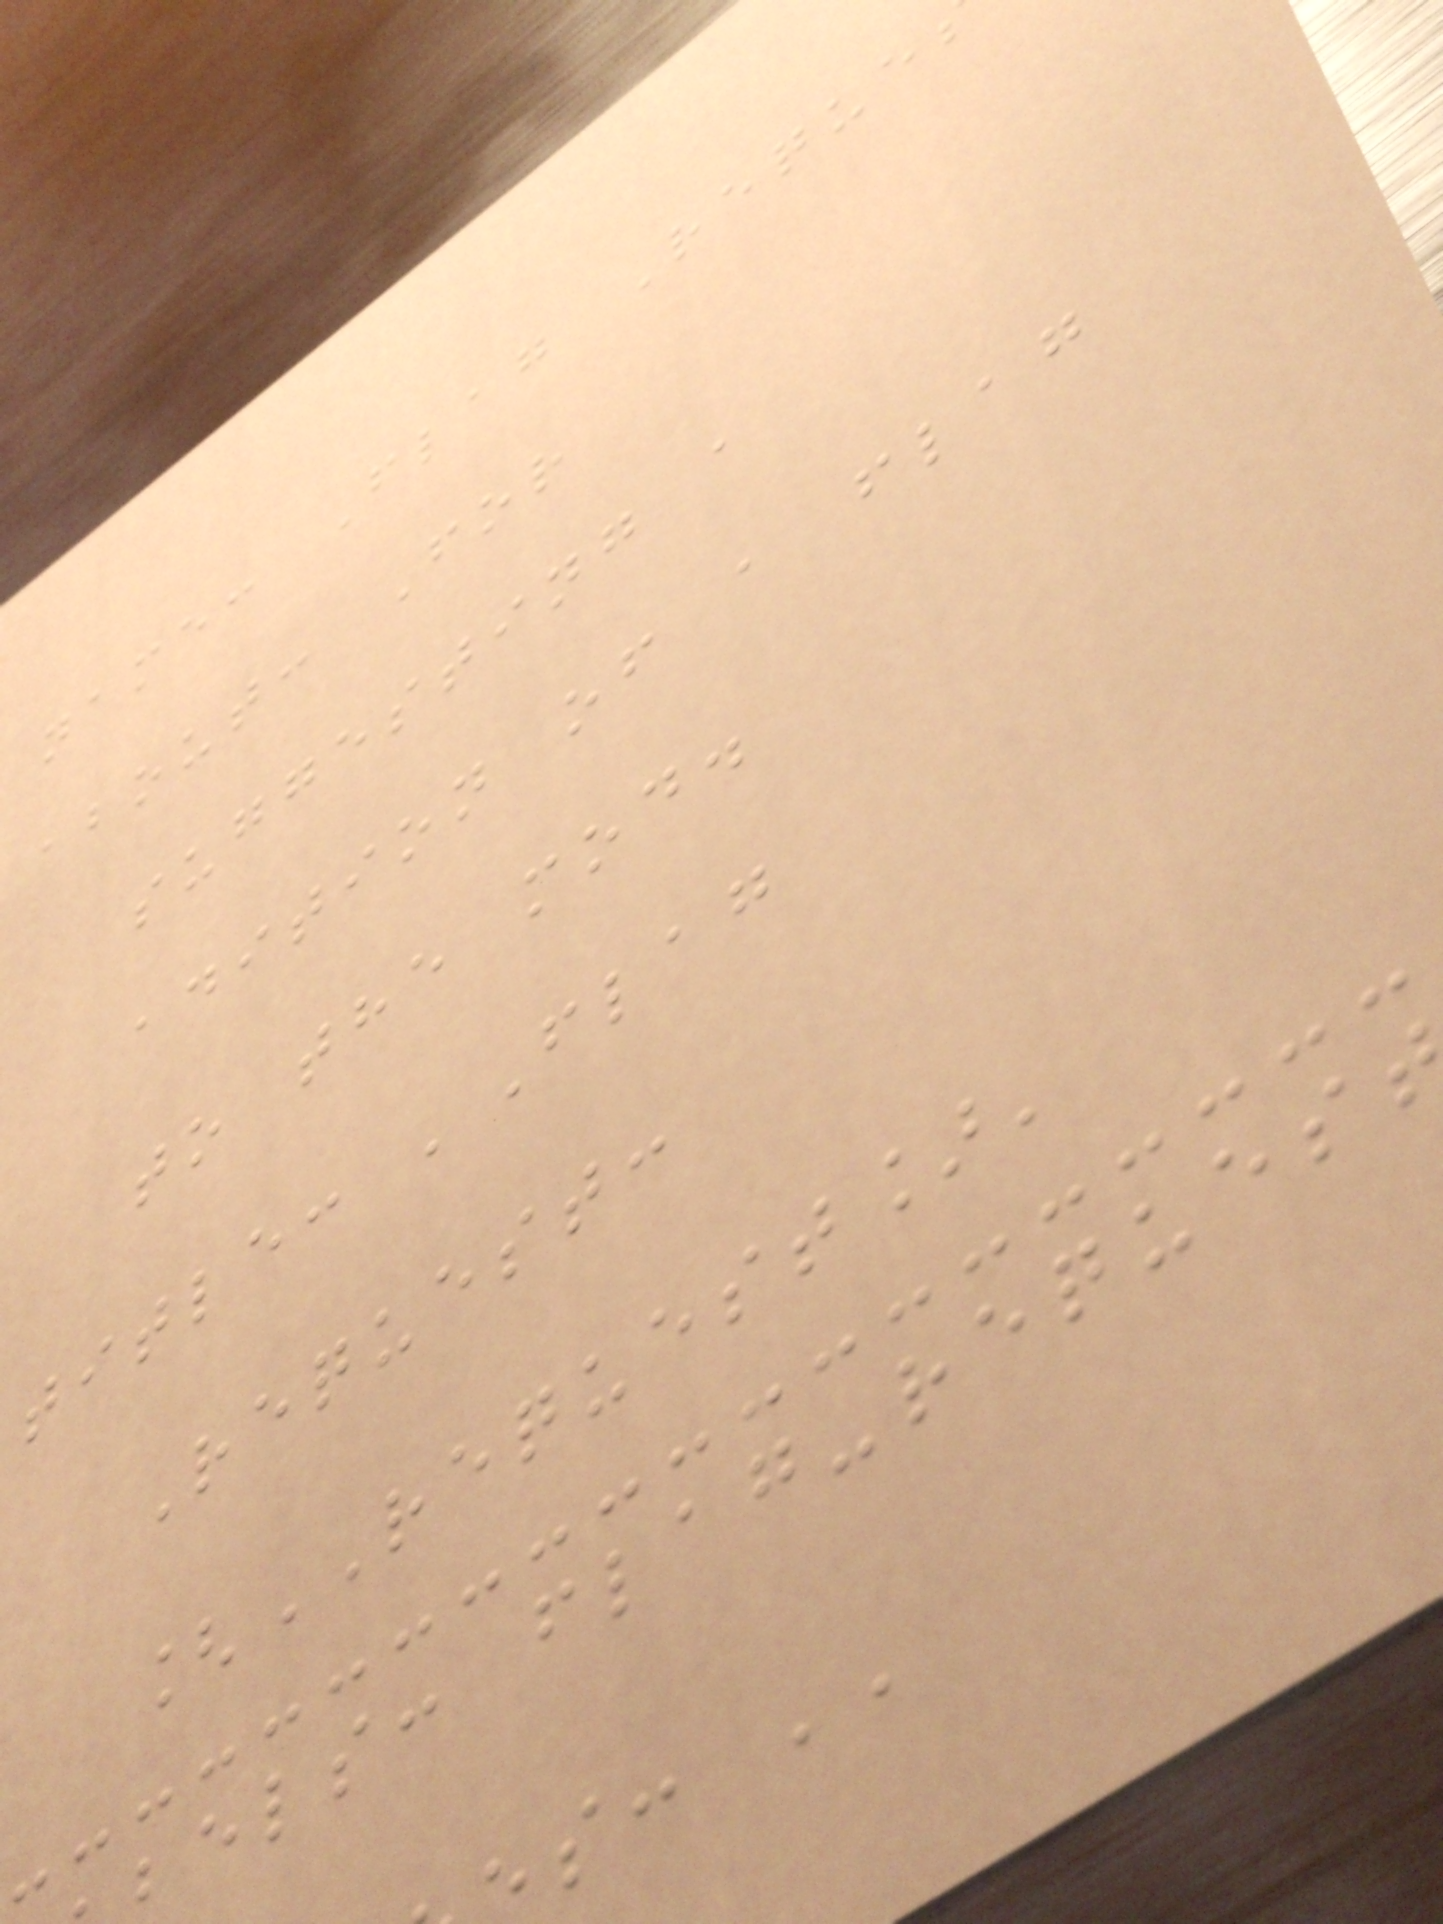name: Flag Reque
about: For
suggesting a
adition of a flag
to the mod.
title: 'Flag
Request:
[REQUEST]'
els: flag-reques
s: ''
